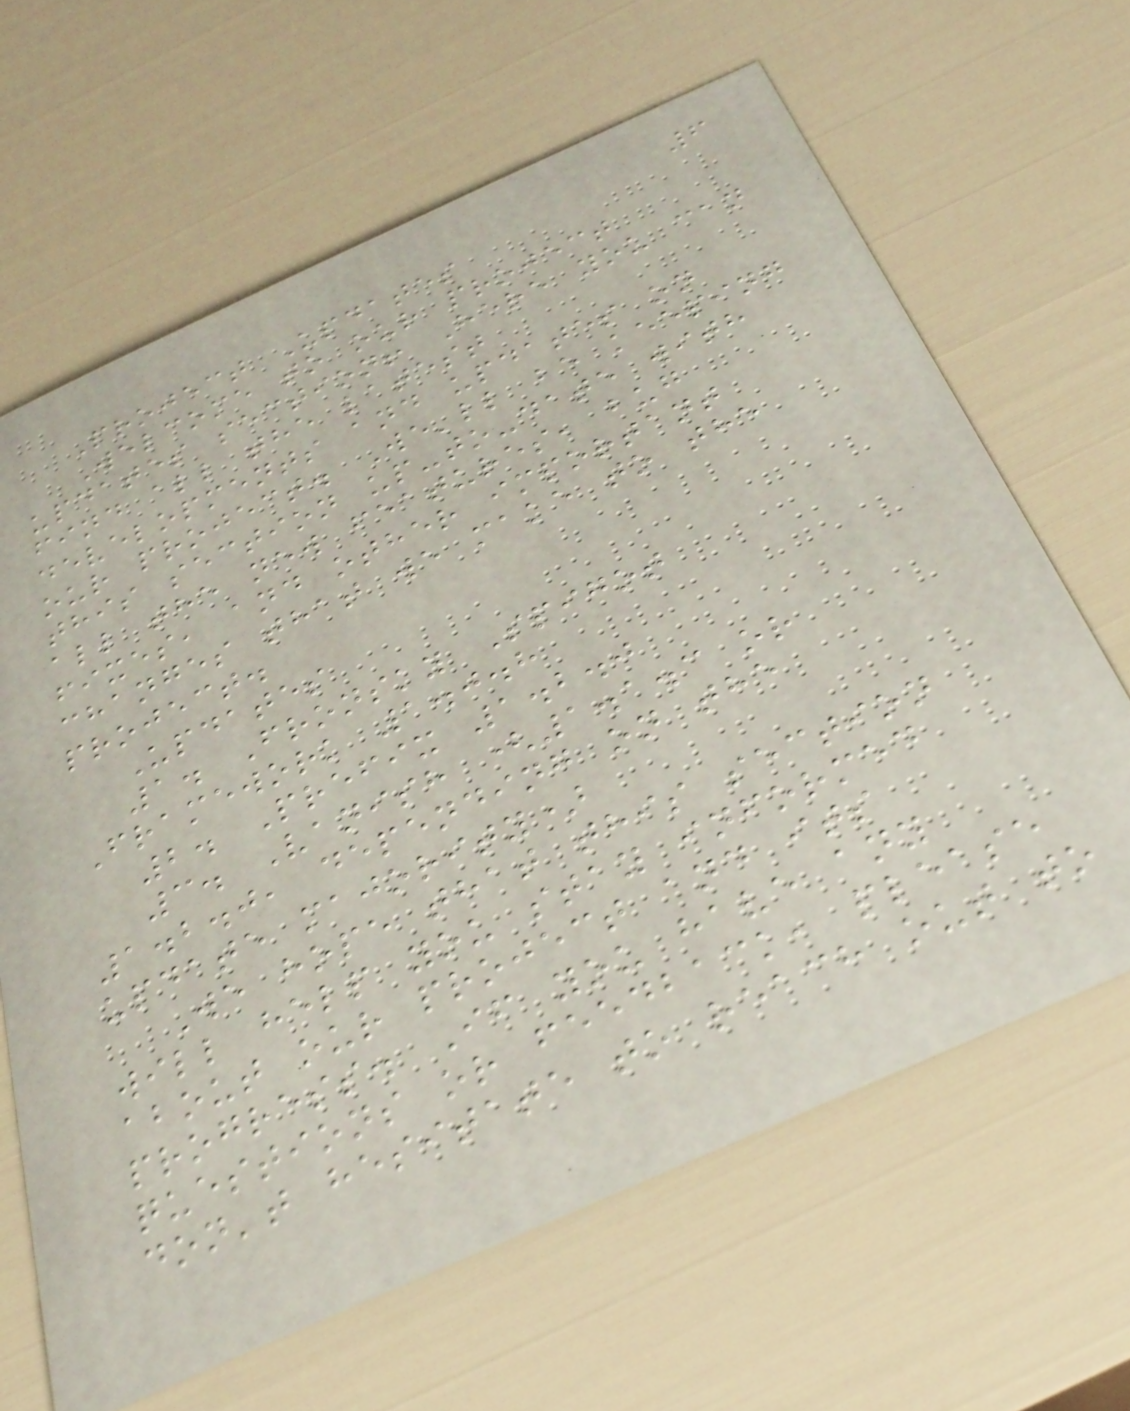6
Project Updates
Welcome to our project
updates section! Here you can
find all the latest
developments and updates on
our project. We'll be keeping
this section up-to-date with
all the new features, bug
fixes, and other important
changes that we make to the
project.
Updates
1. Fronsky Spigot
Framework 1.0.8
2. Prefix 1.2.0
3. Vanish (1.1.3 or
1.2.0, depending on the
update majority)
We hope that this section
will help you stay informed
about our project and its
progress. If you have any
questions or feedback, please
don't hesitate to reach out to
